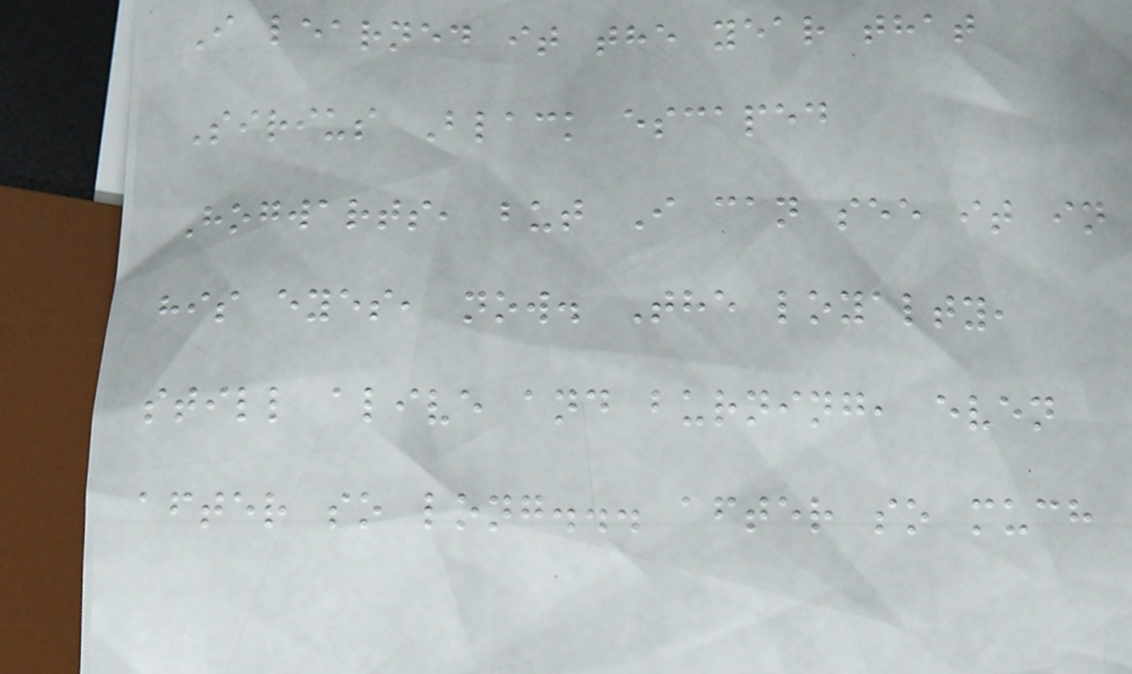I learned it the year that
Sirius Black escaped
Hogwarts, but I can see it in
his eyes, now. The loyalty,
still alive and burning, even
after so long... after so much
